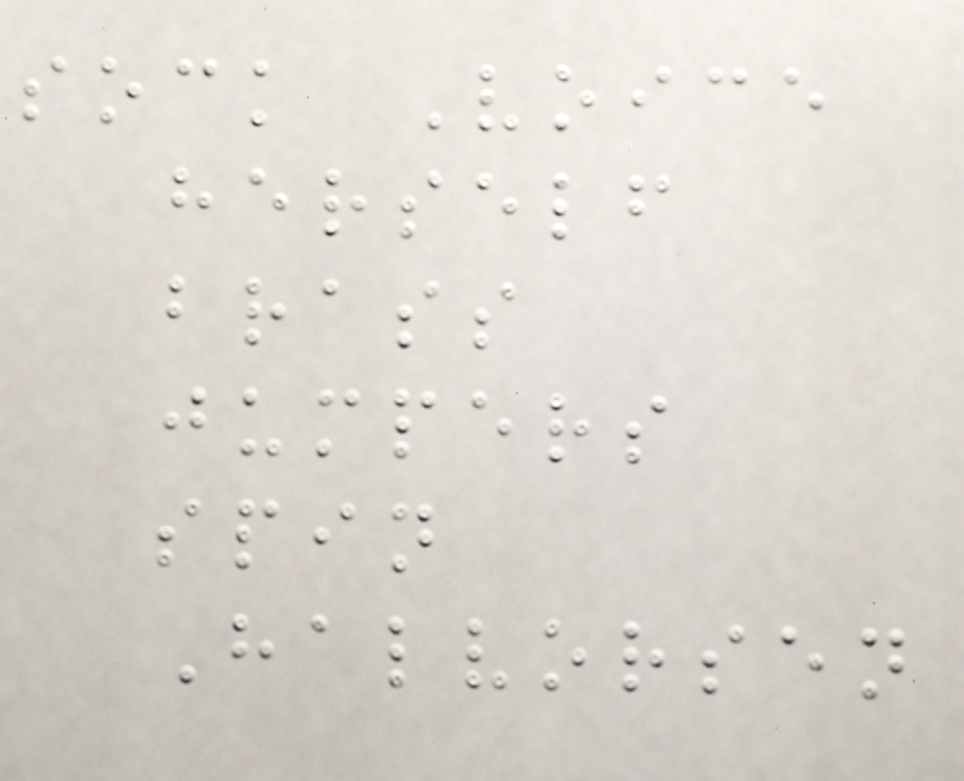sock Voice
herself
brass
jumpers
spin
Halvorsen
